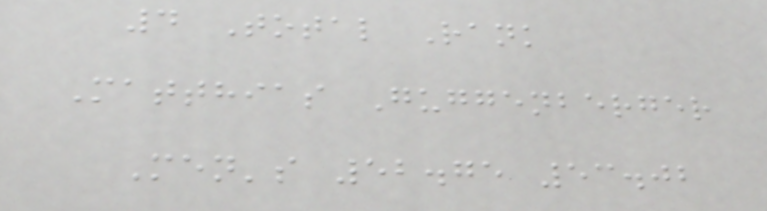4 Total Rank
Matthias Guggenberger
Men's 52.75 53.02
